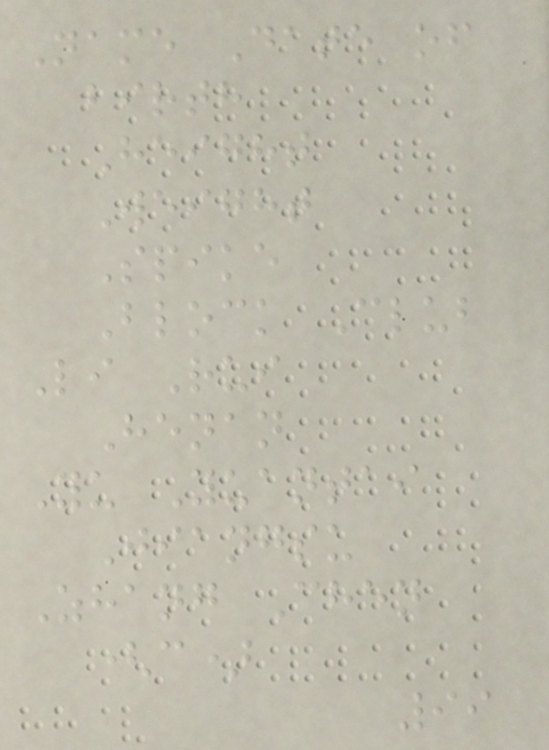Name Date of
birth
Height
Weight
Spike
Block Club
Li Rui
Henan
Yu Yuantai
Jiangsu
Zhang Chen
(c)
99
